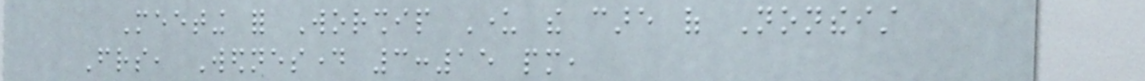Meeting for Worship Under the care of Nontheist
Friends, Wednesday 3:15 pm,
